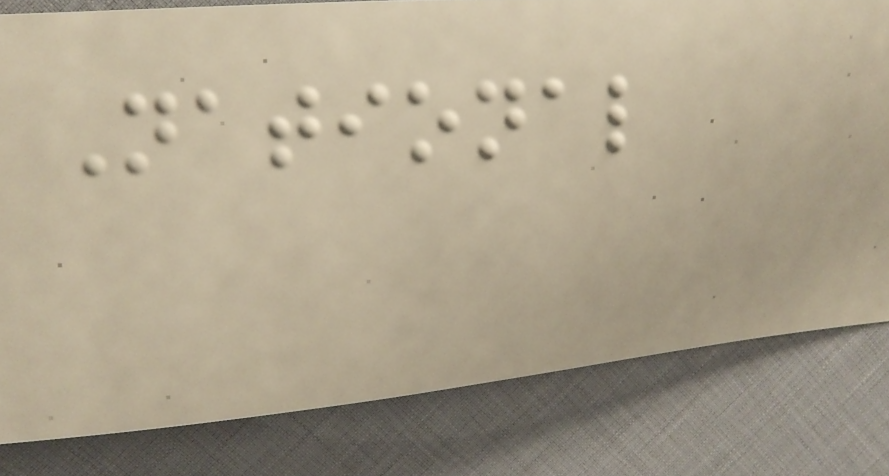National
